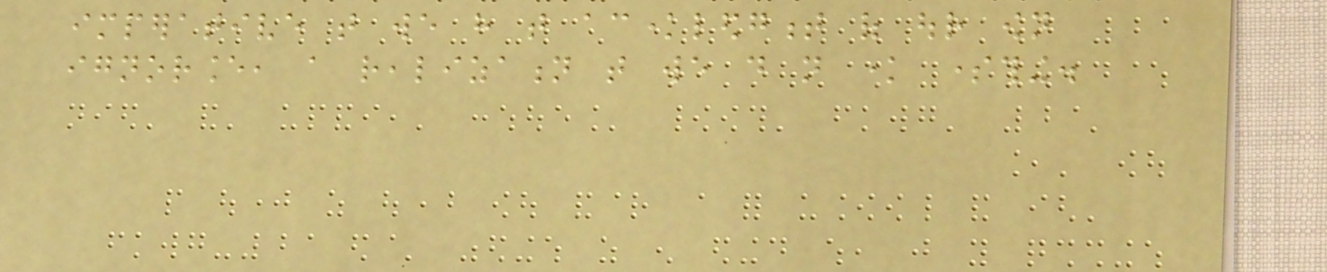imperative that we have that acknowledgment of our own
ignorance, a realization that we do not know something.
